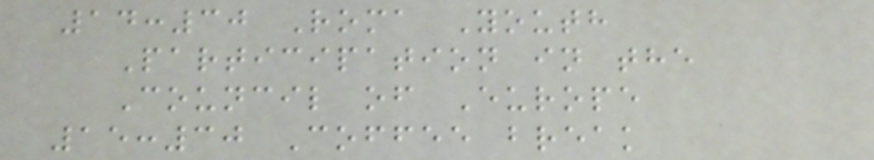14:30 Roma Youth
Participation in the
Council of Europe
15:30 Coffee break
